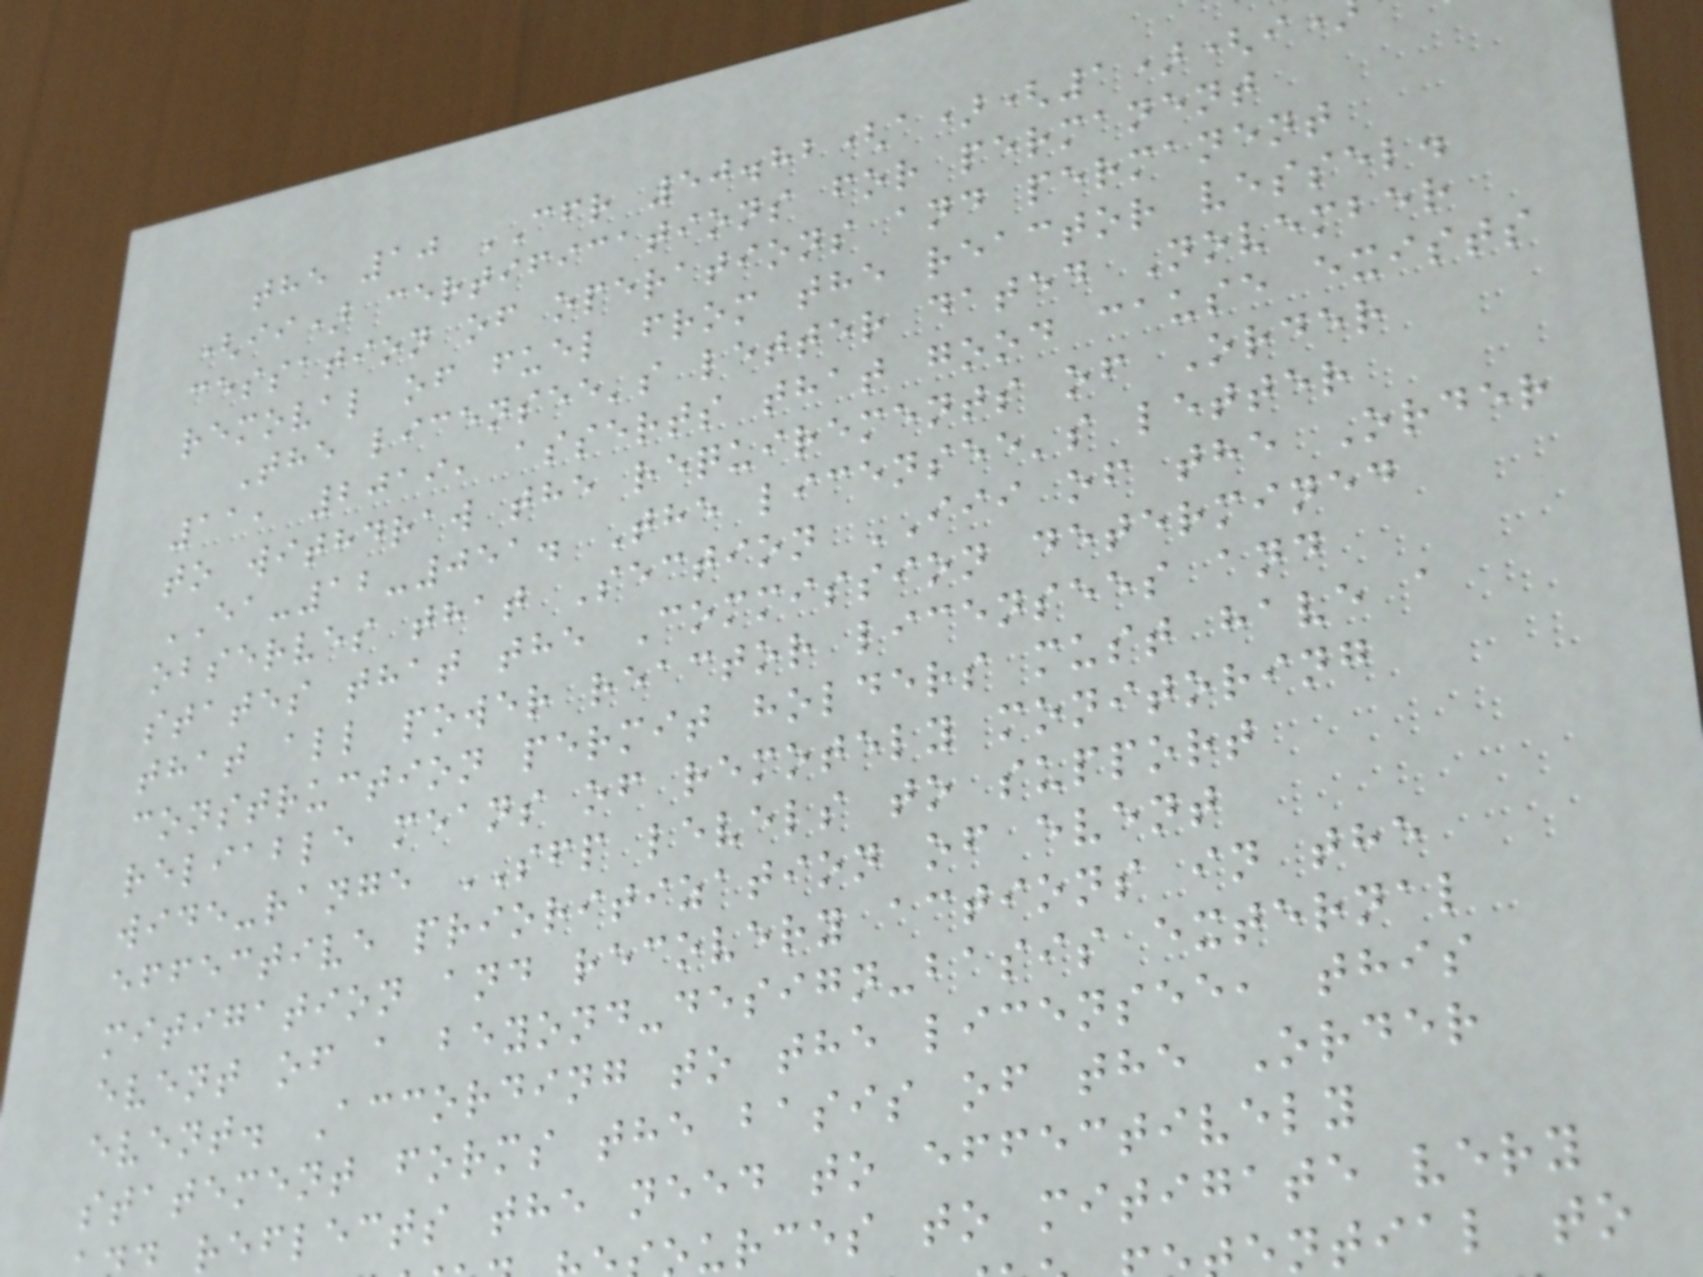the 10 CFR 50.82(a)(1)(i
(ii) certifications for permanent
cessation of operations and permanent
removal of fuel from the reactor vessel.
The licensee's letter dated November
11, 2019, asserts that good cause exists
to withdraw the requirements of Order
EA-12-051. The licensee's letter
observes that Section III of the Order
states that the Commission determined
that all power reactor licensees and
construction permit holders must have a
reliable means of remotely monitoring
wide-range SFP levels to support
effective prioritization of event
mitigation and recovery actions in the
event of a beyond-design-basis external
event. According to the licensee, this
statement forms the basis of the Order
reflects the need to effectively
urces to mitigate very
